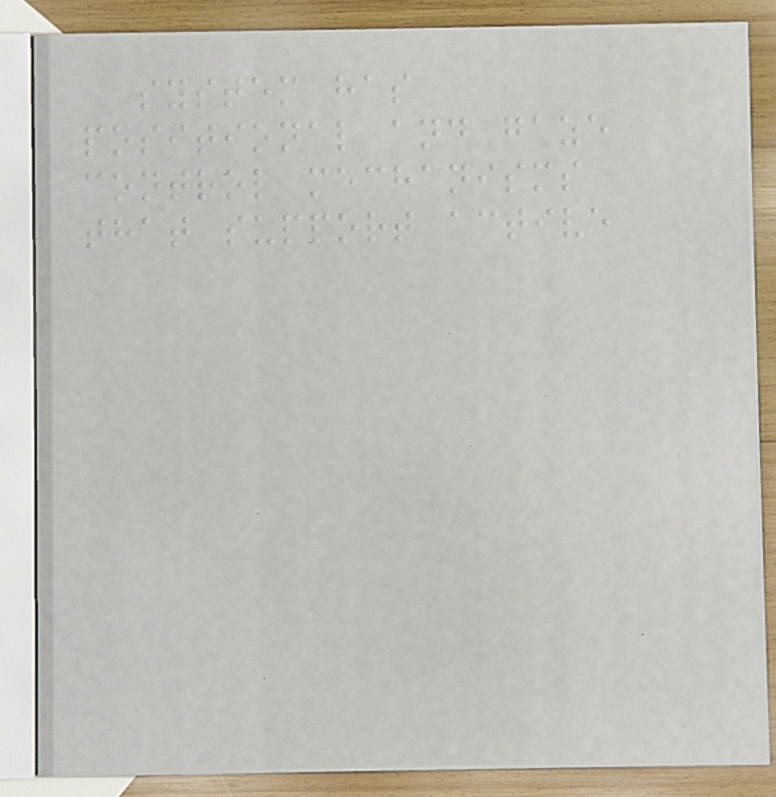system has
positional and gaze
control mechanisms
that support active
